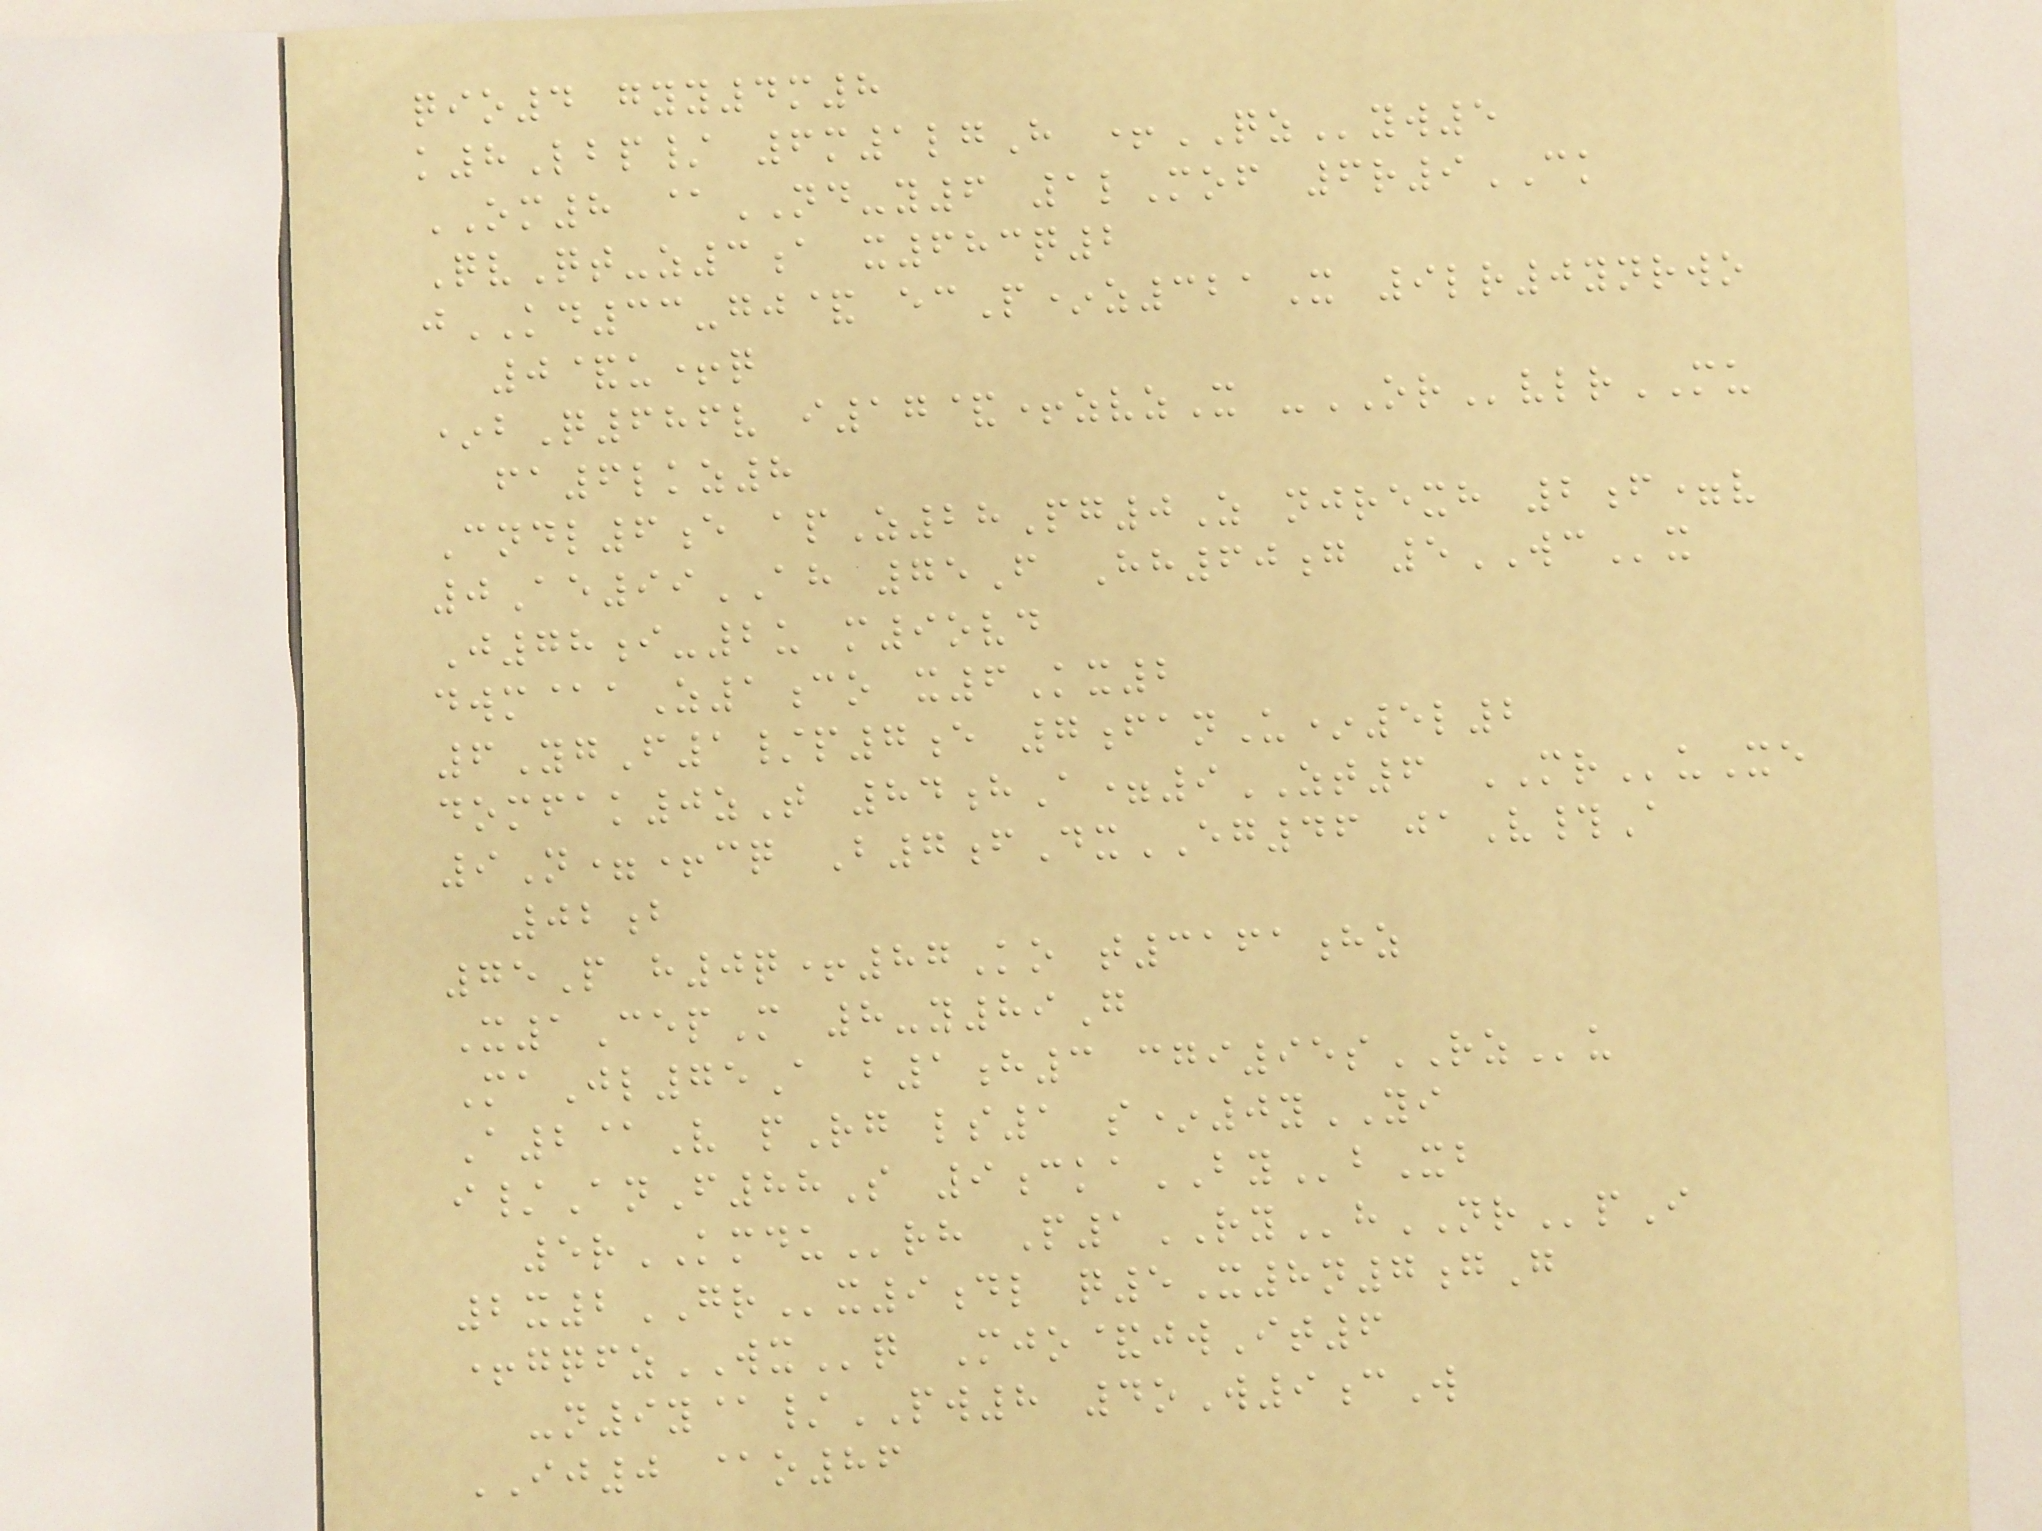qio4 gyy4m8
k8Lbp/ 6m1lgH +QZyw5
OM8 @ND-y6 1lMof 6r9CK
QvQt-z3a x683q2
jKD33-gj& ecP*z321X 9lr0ynrwo
0&u+q
*bQ686v i17&+zvzX -ORvlrMU
fa6lkz8
Cndl6e apZ28Pg0Z njrexh 2f=v
0Ae99AH 75F Hh60g 5WCx
J78i-2u m9ovd
dwm@aZ1co x6Kx2
6YgF1/p7e 7fanU*5l2
domfak0zT 84hA=9ZT6 MRuXe
9N=+cq B7fDxEG46 jaV#A
02b
75P h0q+87Ko t3161hz
X1CepM 8-y89G
MaJl75A b1h3 cgi95sRZu
A2@V pRg ls1 s*0yYI
i/AnF88S 9ckaBYbXb
5rKMDUrh P1RYhNRpI
2x2GRx9dl q5X8n7gG
+gqfzWXq Mjo&jwIt6
-n9y@/PW8 4oW9cW
IJ0 @o86
